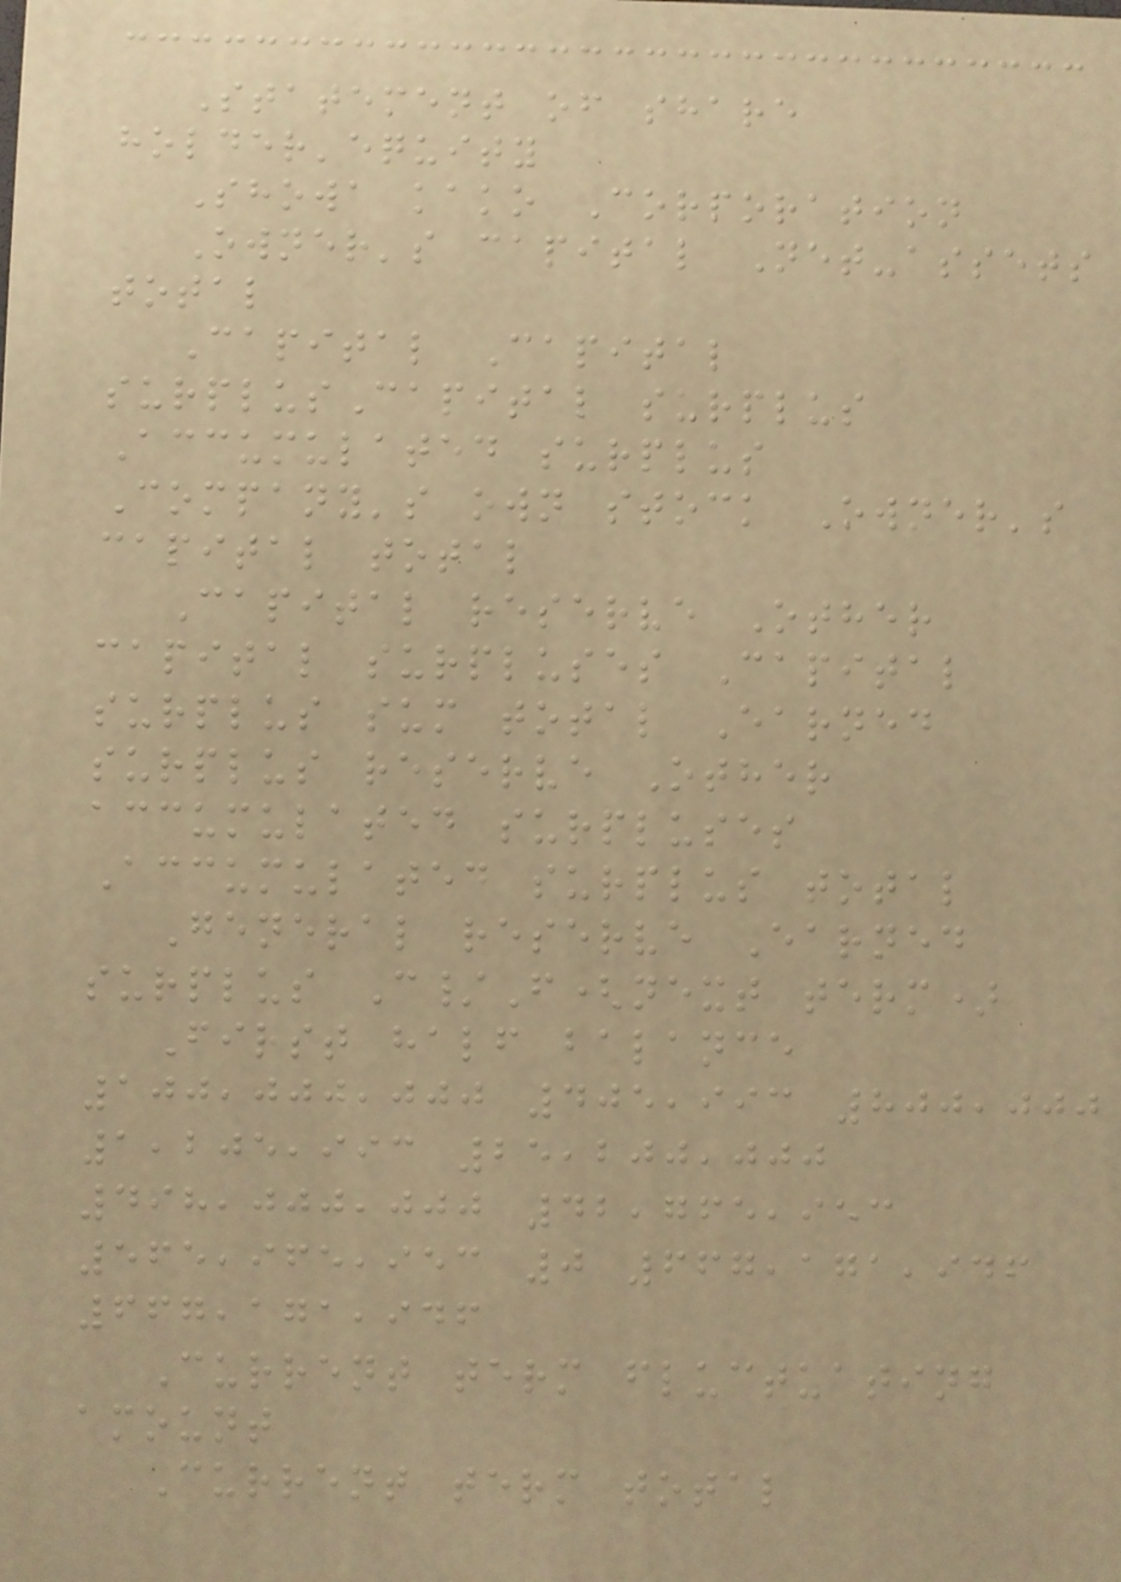Statement of share
holder'equity
Showa kako Corporation
Owner's capital Net-assets
total
Capital Capital
surplusCapital surplus
Accumulated surplus
Company's own stock Owner's
capital total
Capital reserve Other
capital surpluses Capital
surplus sum total Earned
surplus reserve Other
accumulated surpluses
Accumulated surplus total
General reserve Earned
surplus C/F(next term)
First half balance
100,000,000 405,993 800,000
1,205,993 25,200,000
498,000,000 42,765,953
565,965,953 0 667,171,946
667,171,946
Current term fluctuating
amount
Current term total
